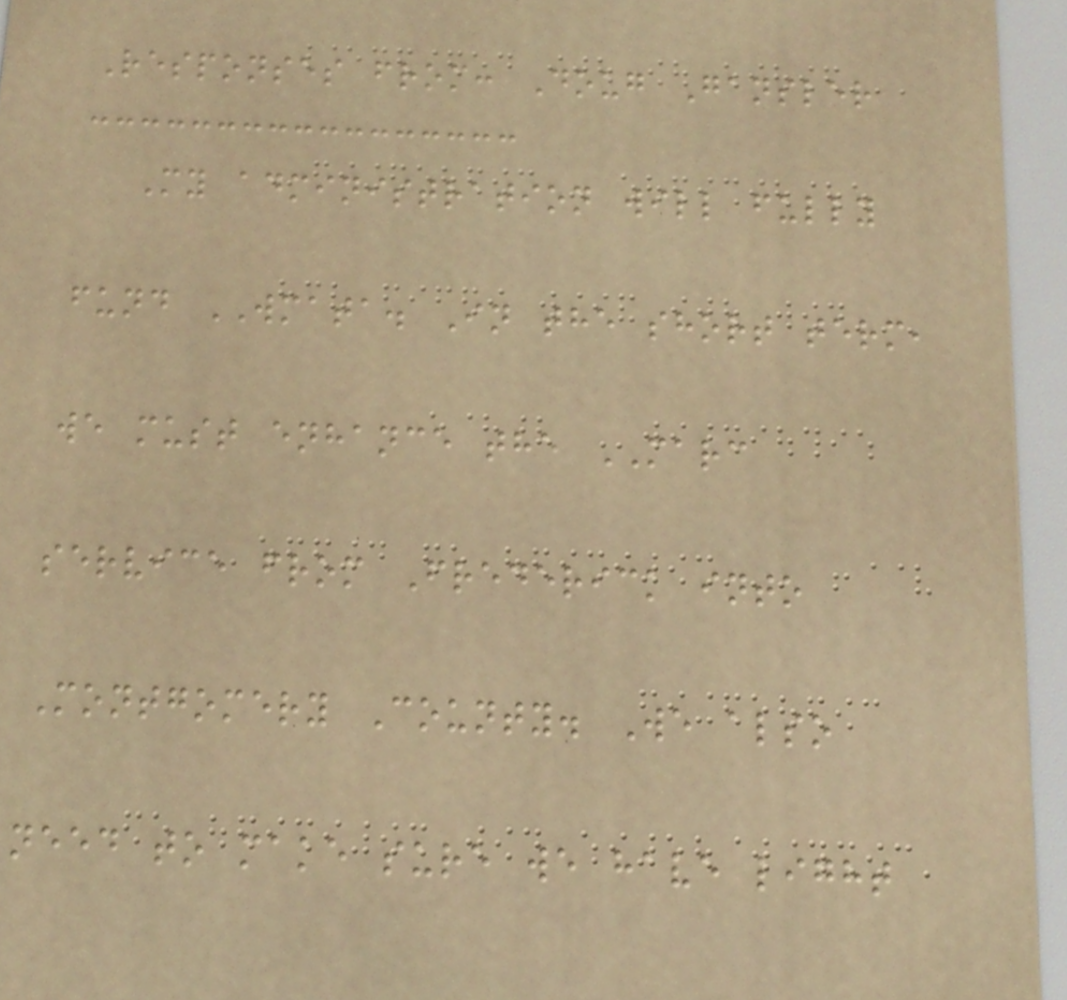Responses from: Doug Gansler
My administration will fully
fund WMATA. In the short term,
we must enhance the MARC
service from Frederick into
Montgomery County. We also
need to make sure we have light
